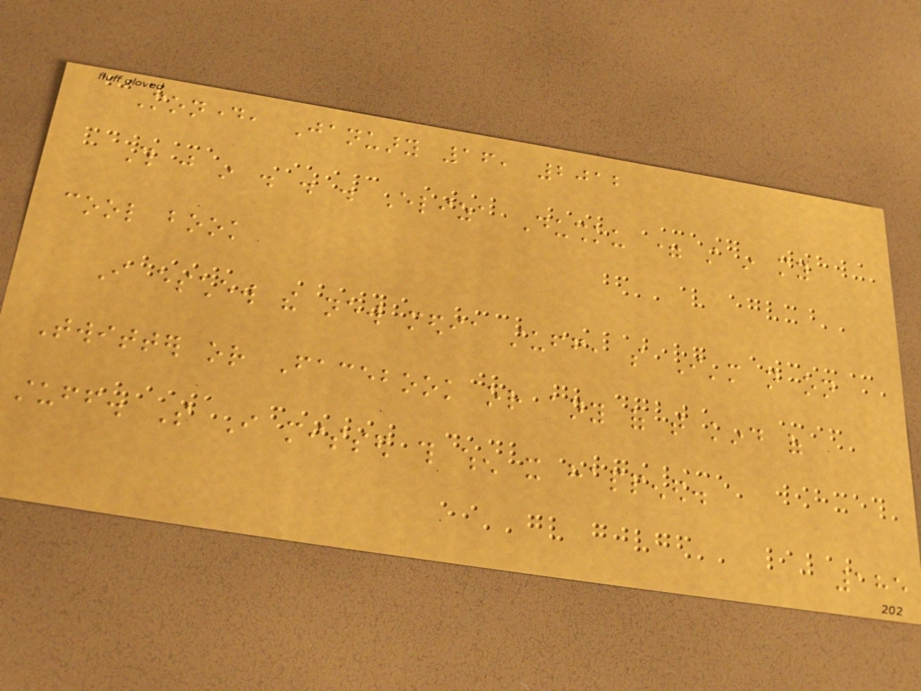Monday, January 16, 2012
This just in . . . Eliza Dushku = still in my
cool book
I eschew the new media stuff, so I'm not on
Twitter or Facebook or any of that kind of
stuff. So I missed this when it happened.
185
